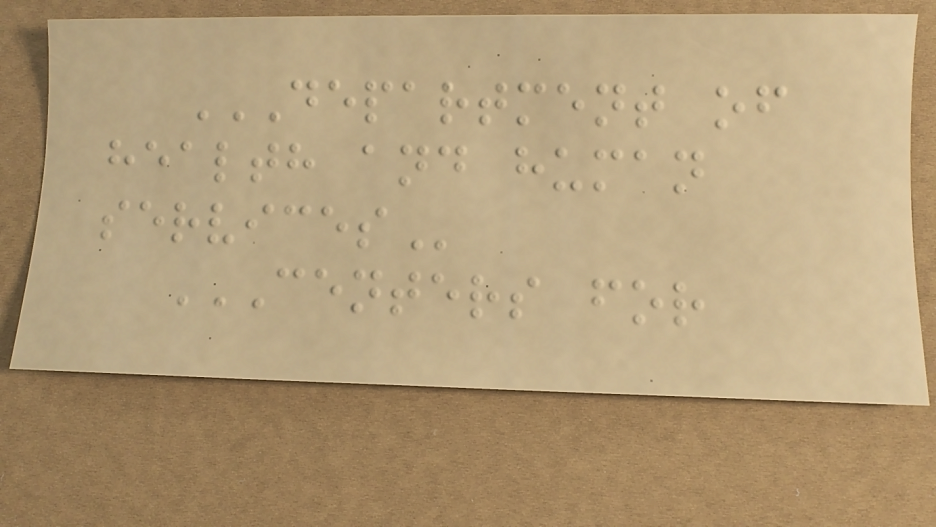DEPARTMENT OF
HEALTH AND HUMAN
SERVICES
CENTERS FOR
